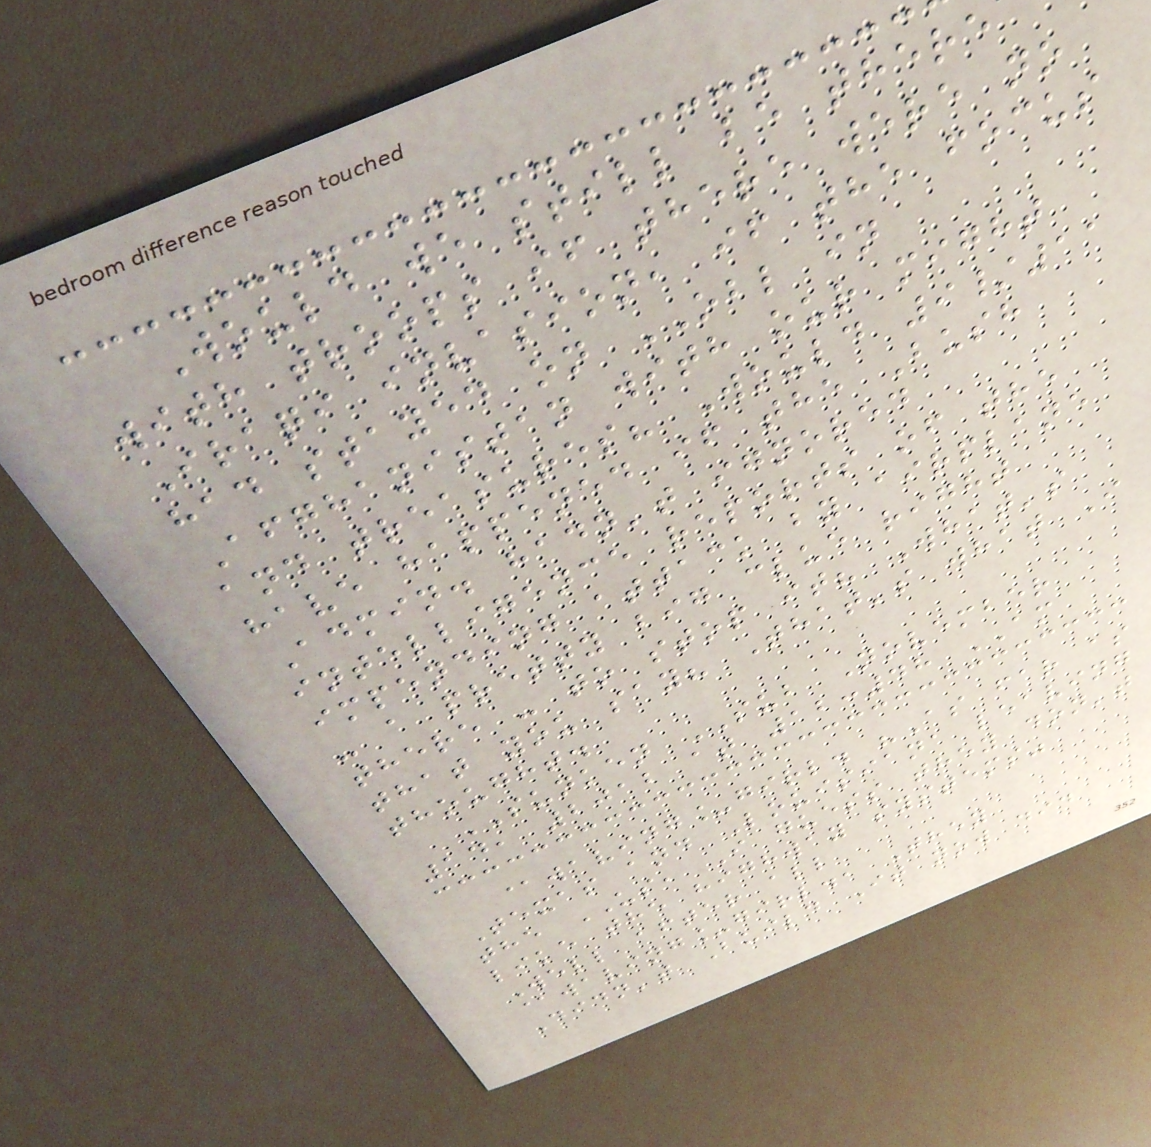Would we still be there
with troops if there were no
Iraqi invasion, if the focus
had stayed on OBL in
Afghanistan with our might
and treasures? Would 9/11
have happened if the Bush
Admin. hadn't ignored
intelligence reports of the
impending attack by airplane
- a pretty big clue right
there - to stop it? What's
that you say? That's what I
thought.
SUNKEN SUB November
14, 2012 at 12:48 AM
@waving_girl. "As far as
Texas and Louisiana leaving
the US, I guess they don't
like the highway systems"
Well after all
@waving_girl., They
Didn't Build It now did
